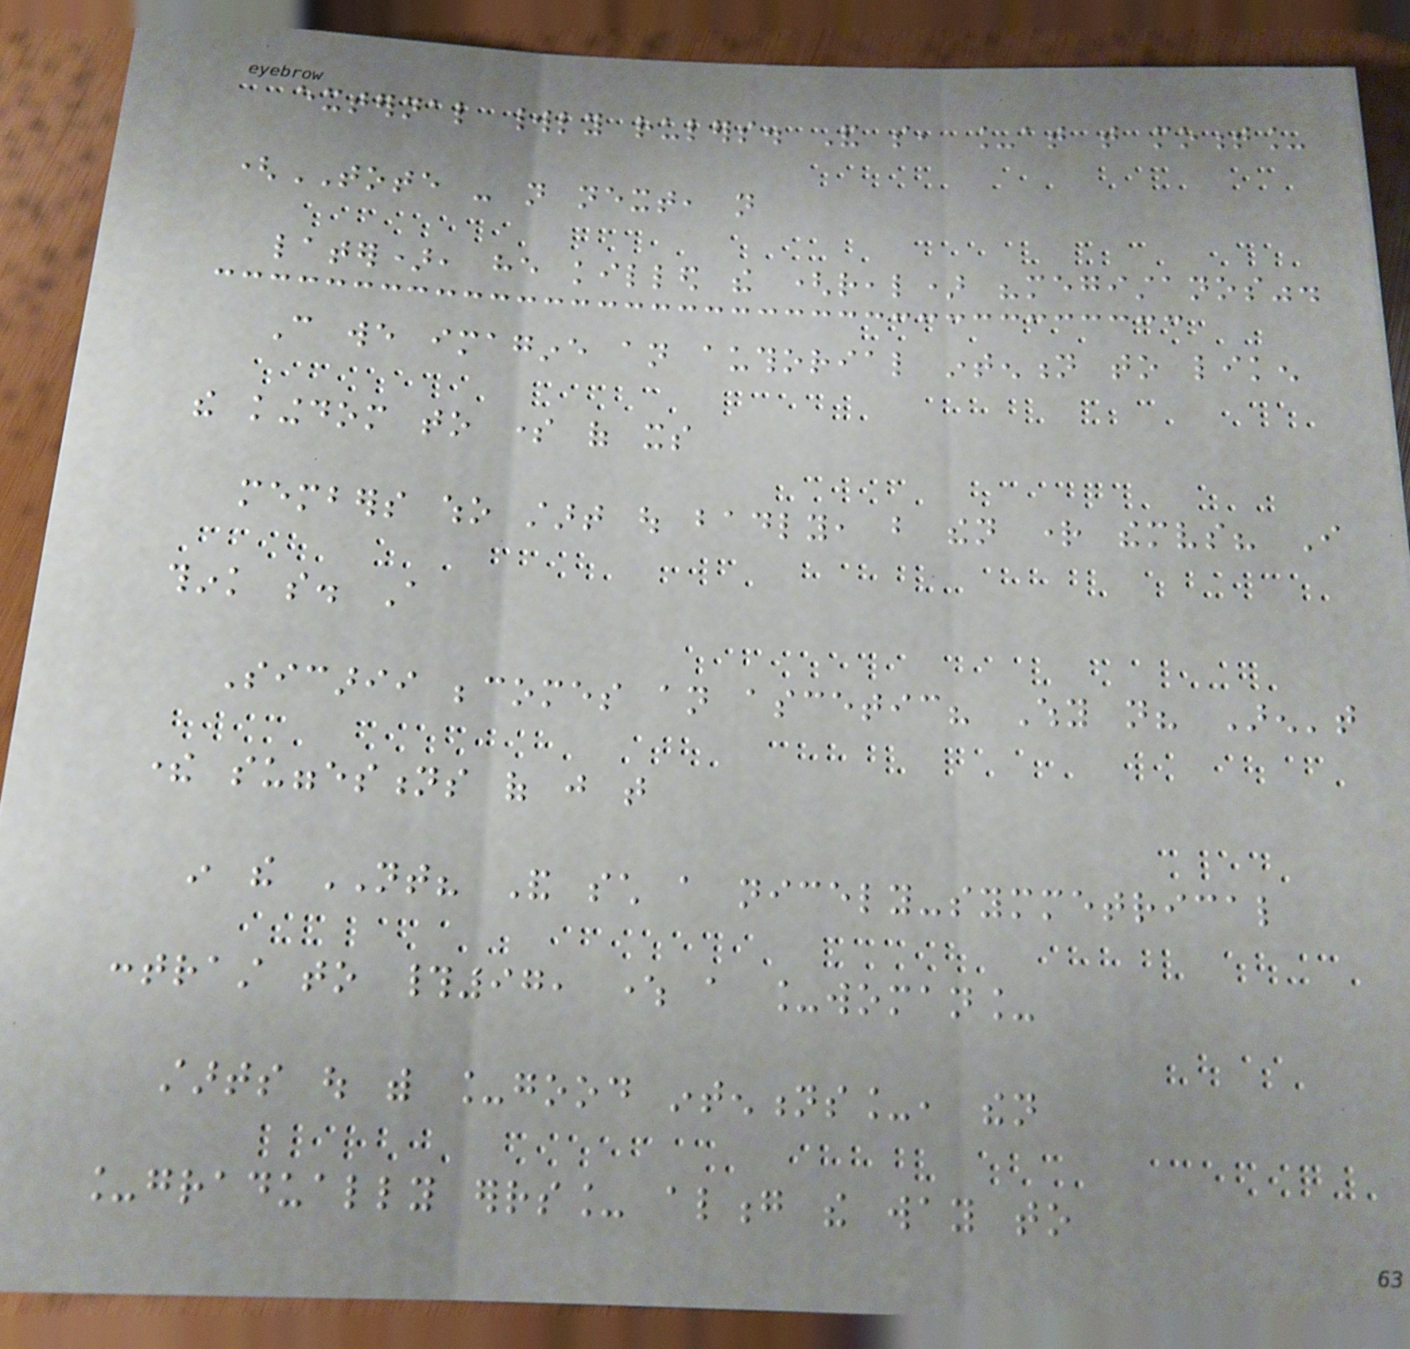external worldly rulers. And so, _at that moment_
(TOTE - not next, not
later), he killed the (real) "megistanos".
Can we imagine an authorial intention to liken
the kingdom to some of its
members who start out badly, but then right themselves? I
think so. A
Sicarii becomes an ascetic? Why not? Aren't
there suggestions of just that
in the NT? And such a nicely-symmetrical
contrast to #97, where a _woman_
starts out with _good intentions_, then
_gradually errs_ along the way to
